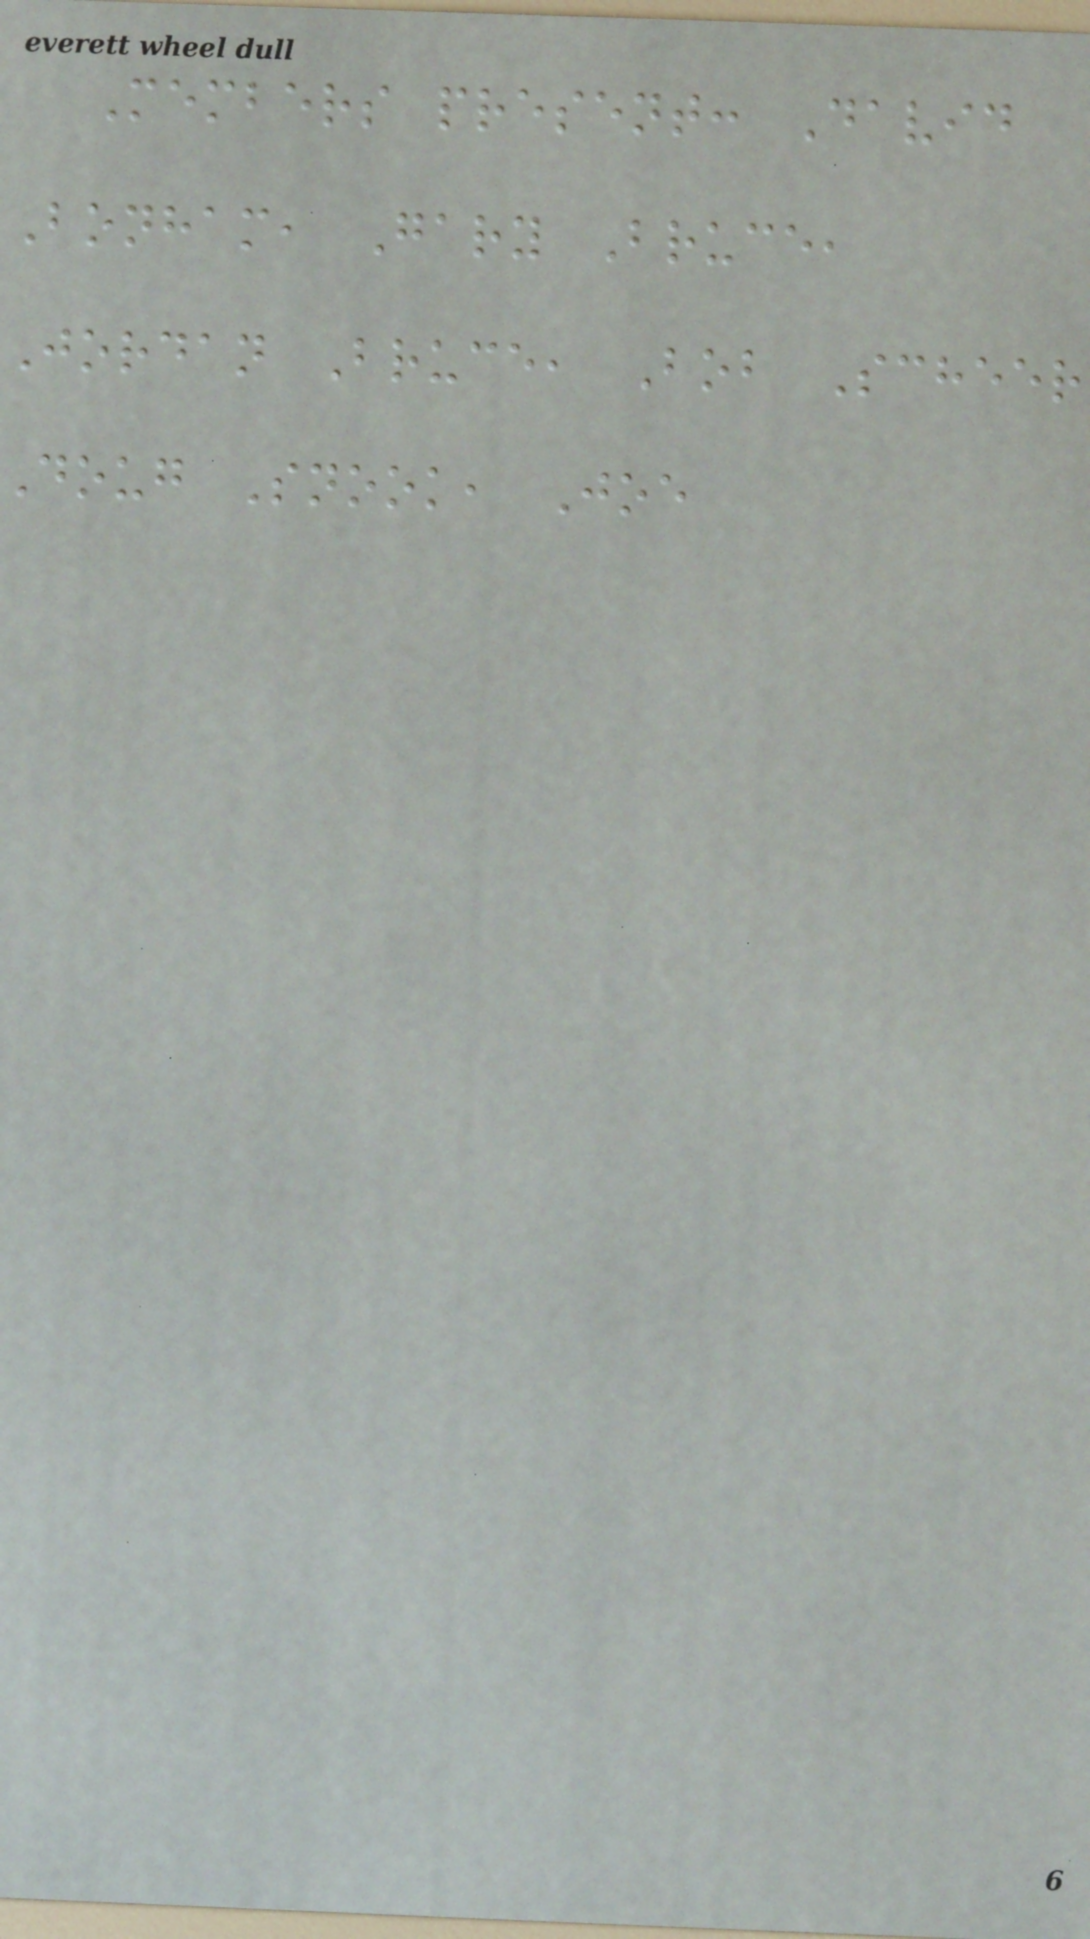Members present: David
Bonham, Gary Bruce,
Jordan Bruce, Bob Scheer
doug Snook, Joe
